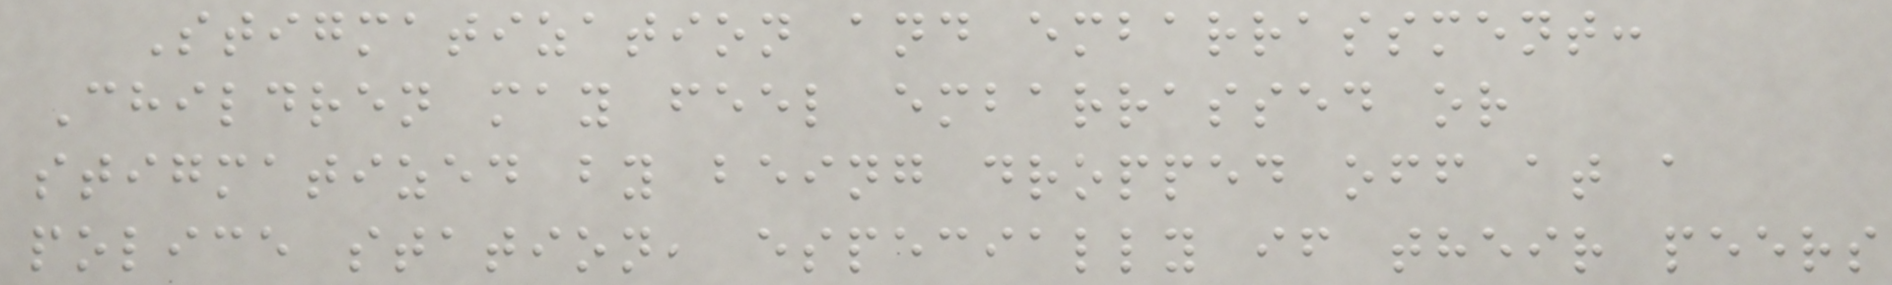Stigmatization and embarrassment:
Children may feel embarrassed or
stigmatized by being dropped off at a
police station, especially if their peers
